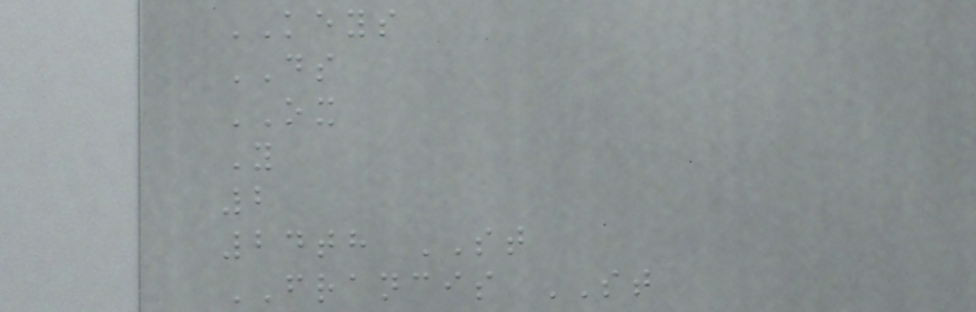KEYS
DS
OX
Y
2
24th ST
FRANCIS ST
